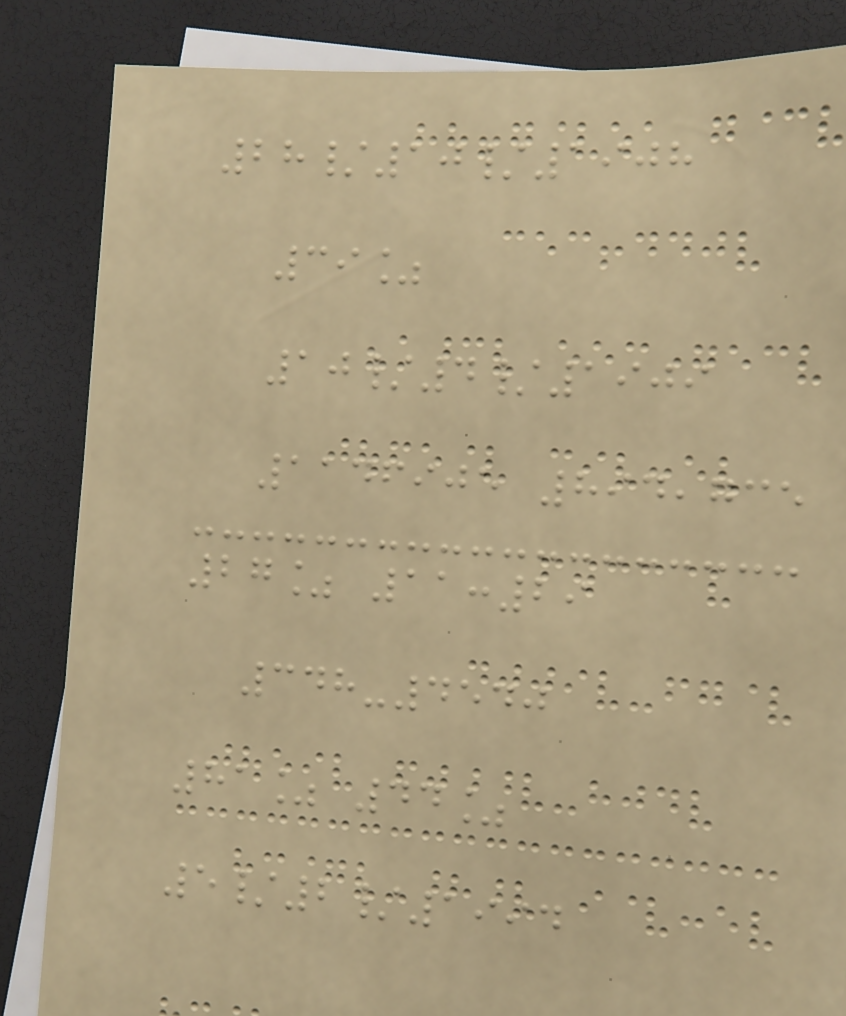28/10/1908
39%
10/4/1909
1146905 894,735
27% 11:29
348-4540
81% 44%
5/2/1994
